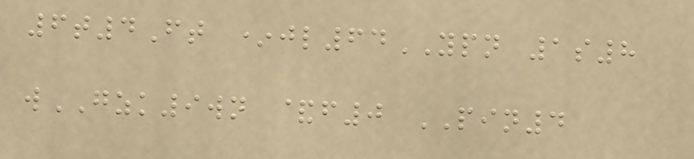6t4Ft *jl64YPN 1s8
wGZK9wn &f0 PIN4
